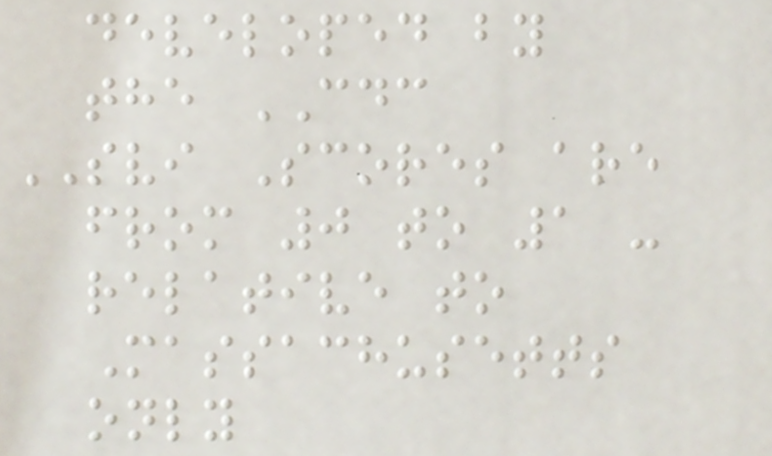developed by
the CDC
SVI Scores are
from 0 to 1 -
relative to
Massachusetts
only
